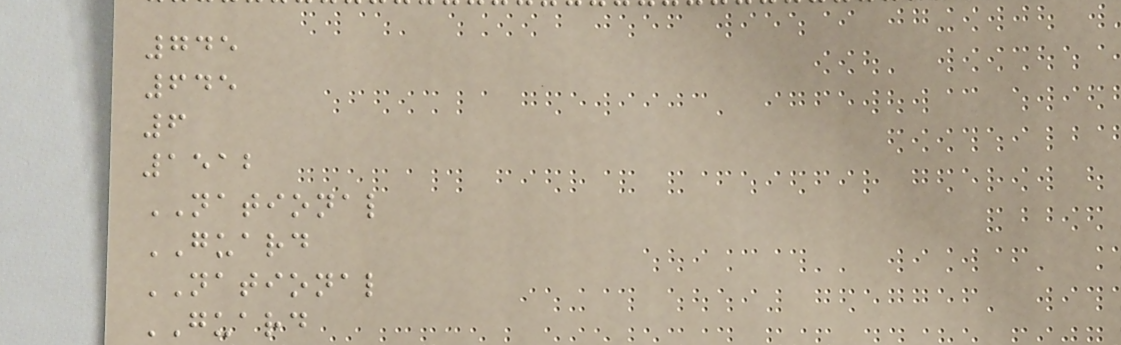745
645
6
1512
NATIONAL
GUARD
NATIONAL
GUARD
